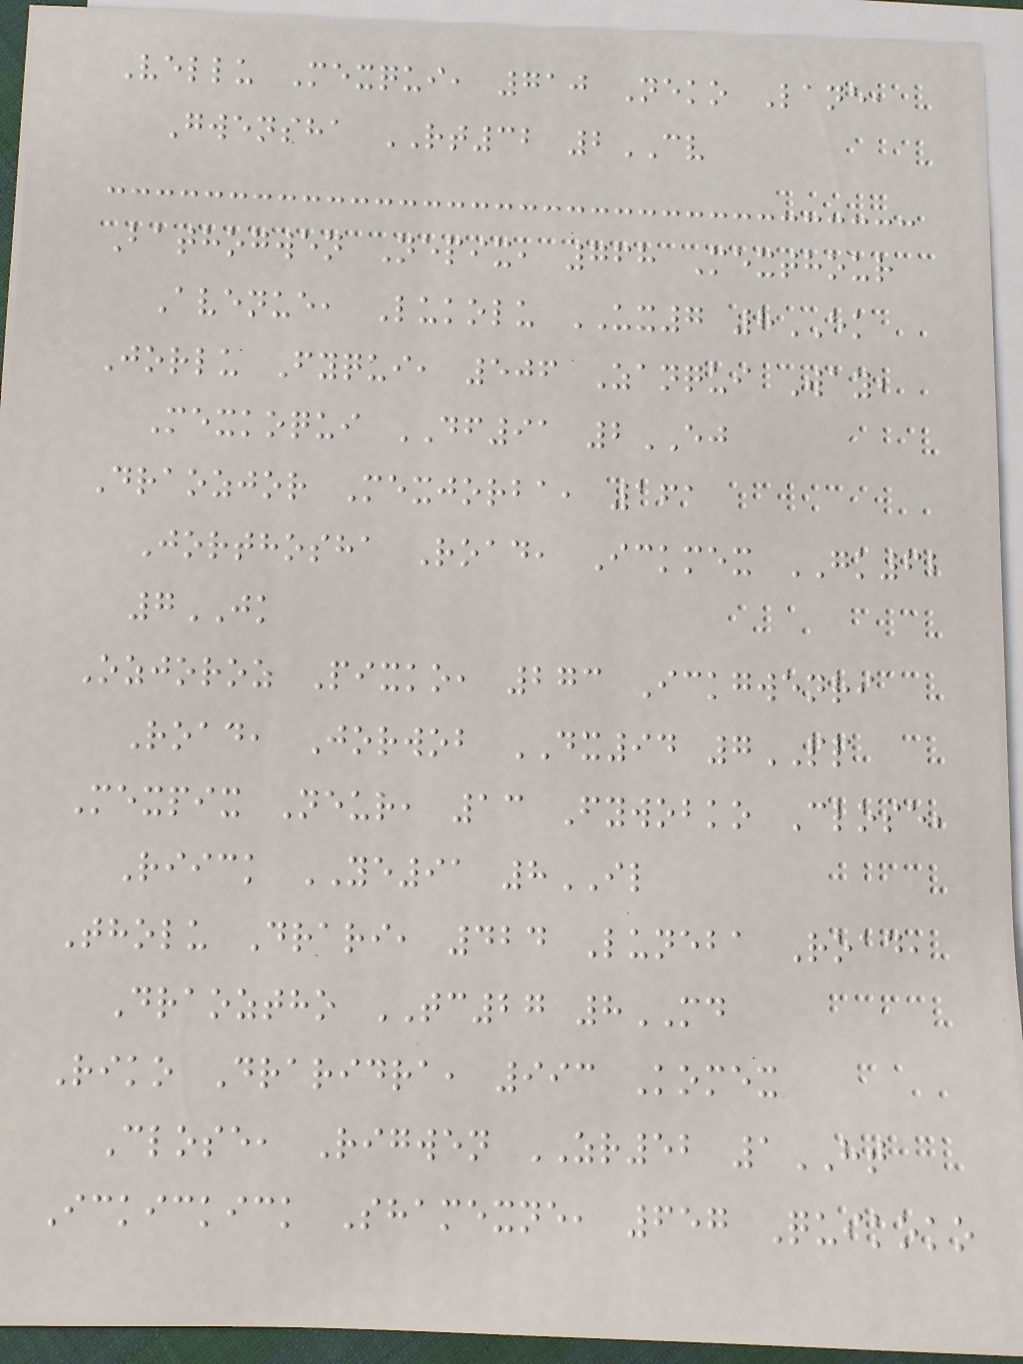Vellu Mexqui, 710 Neko Lane,
Gwensha RT32 2CV
Bathogwen Nepix, 768 Mexthour
Avenue, Lukolu UX7 8EK
Jorlu Fyqui, 506 Zanqui Way,
Mexkoqui DF91 2EJ
Draozjor Mexjorba, 161
Jorthosha Road, Ickmex GK62
7JK
Ozjoroz Pixko, 273 Ickgwenri
Road, Jorwob DX94 7PP
Mexpix Neur, 13 Fywobko Close,
Riick YE91 8IL
Tholu Drari, 424 Luneba Road,
Draoztho TC27 8MD
Riko Draridra, 993 Komex
Close, Rigwen ZR52 1HT
Ickickick Shamexne, 657 Quikoko
